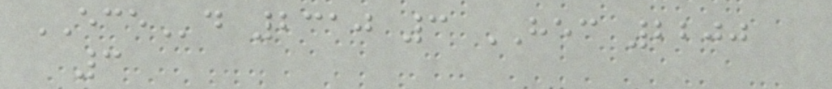ECEd 2310 3 HEC 2200
3
